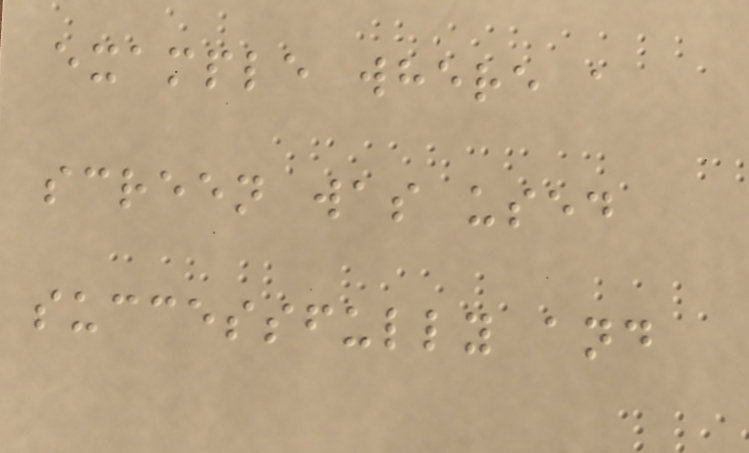example where a
screen was used
successfully and
